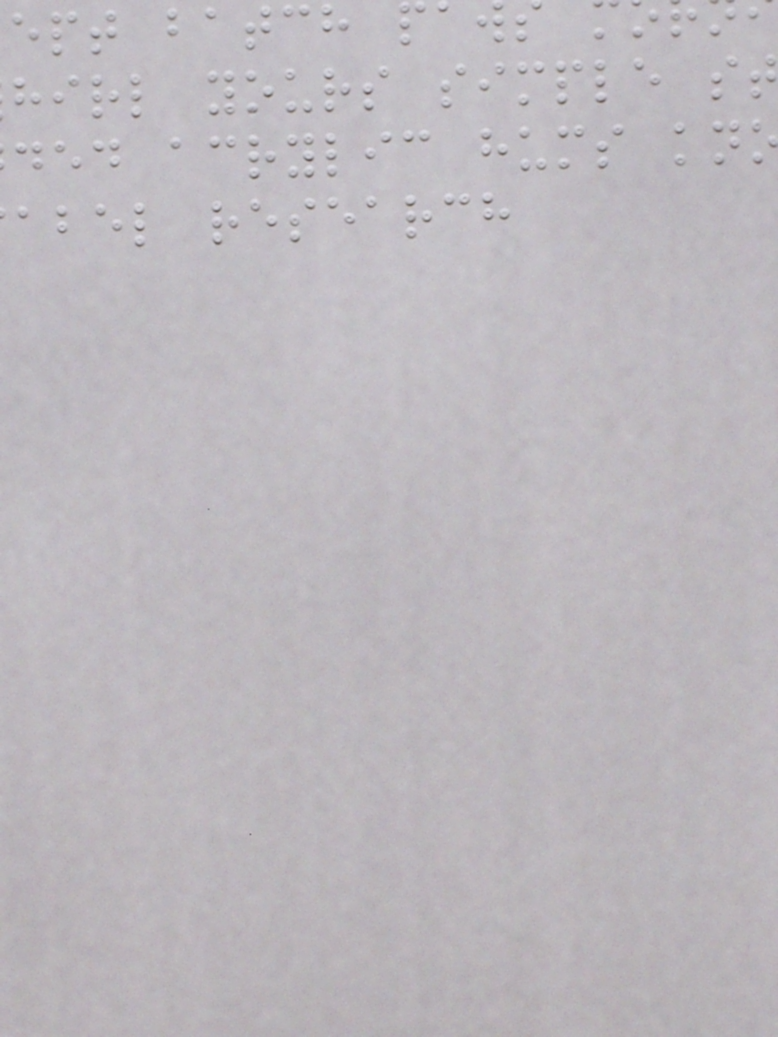ept batch
hirl yours simple s
ded acrylic hums kn
abel research
